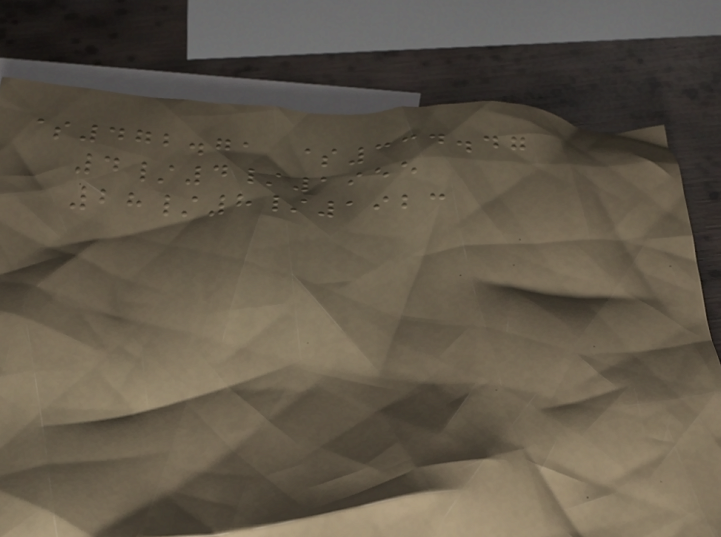$472.71 $334.47
4/4/1955
28/8/1923
